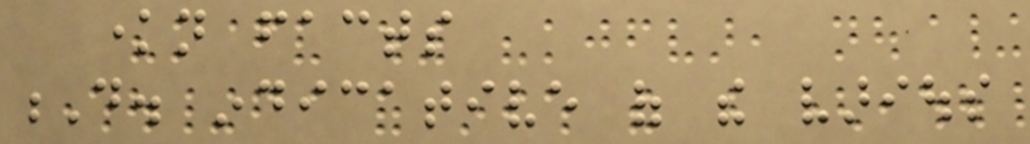known facts
D. indicative of the various
